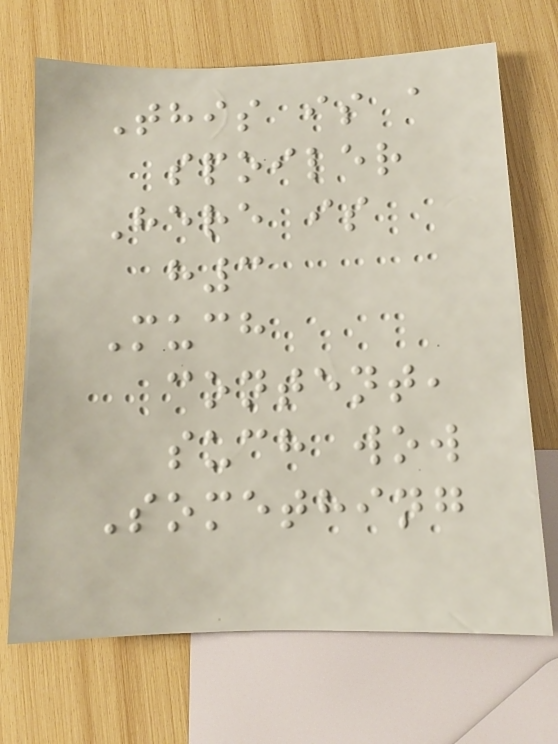This is a
spoiler
Here is
h3
Much
content,
such wow
Something
